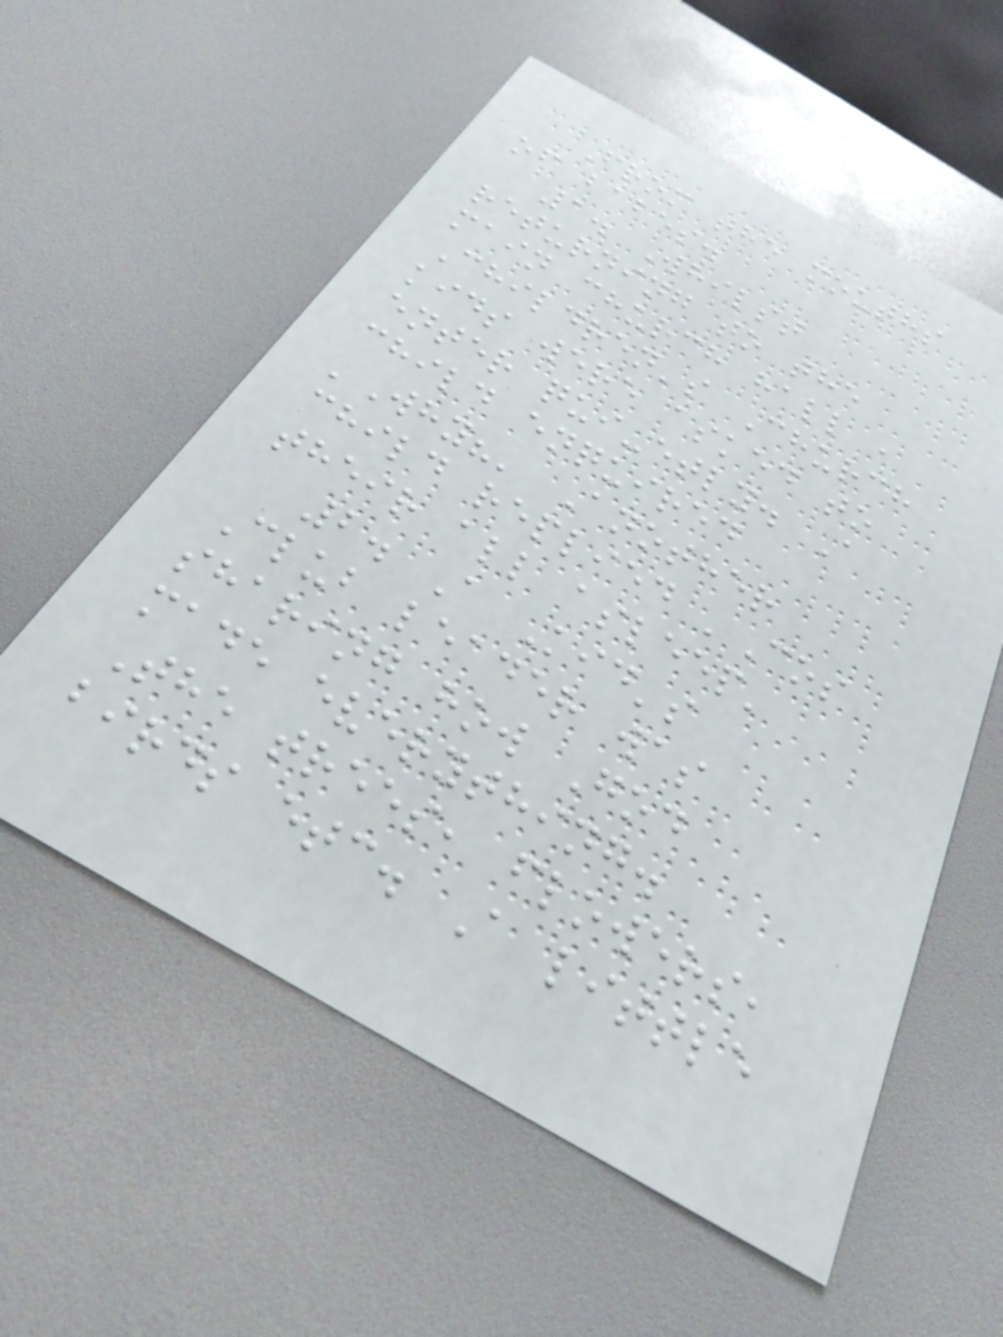From the mouths
of babes.
1. Whilst
returning to the
main church hall ,
Children's Church
kids were asked to
enter qui-etly. A
child enquired
'Why?' Another
child replied 'Cos
their all asleep'
2. A Kid's
Club leader was
sharing how God
made everything.
The trees, flowers,
birds etc. A little
